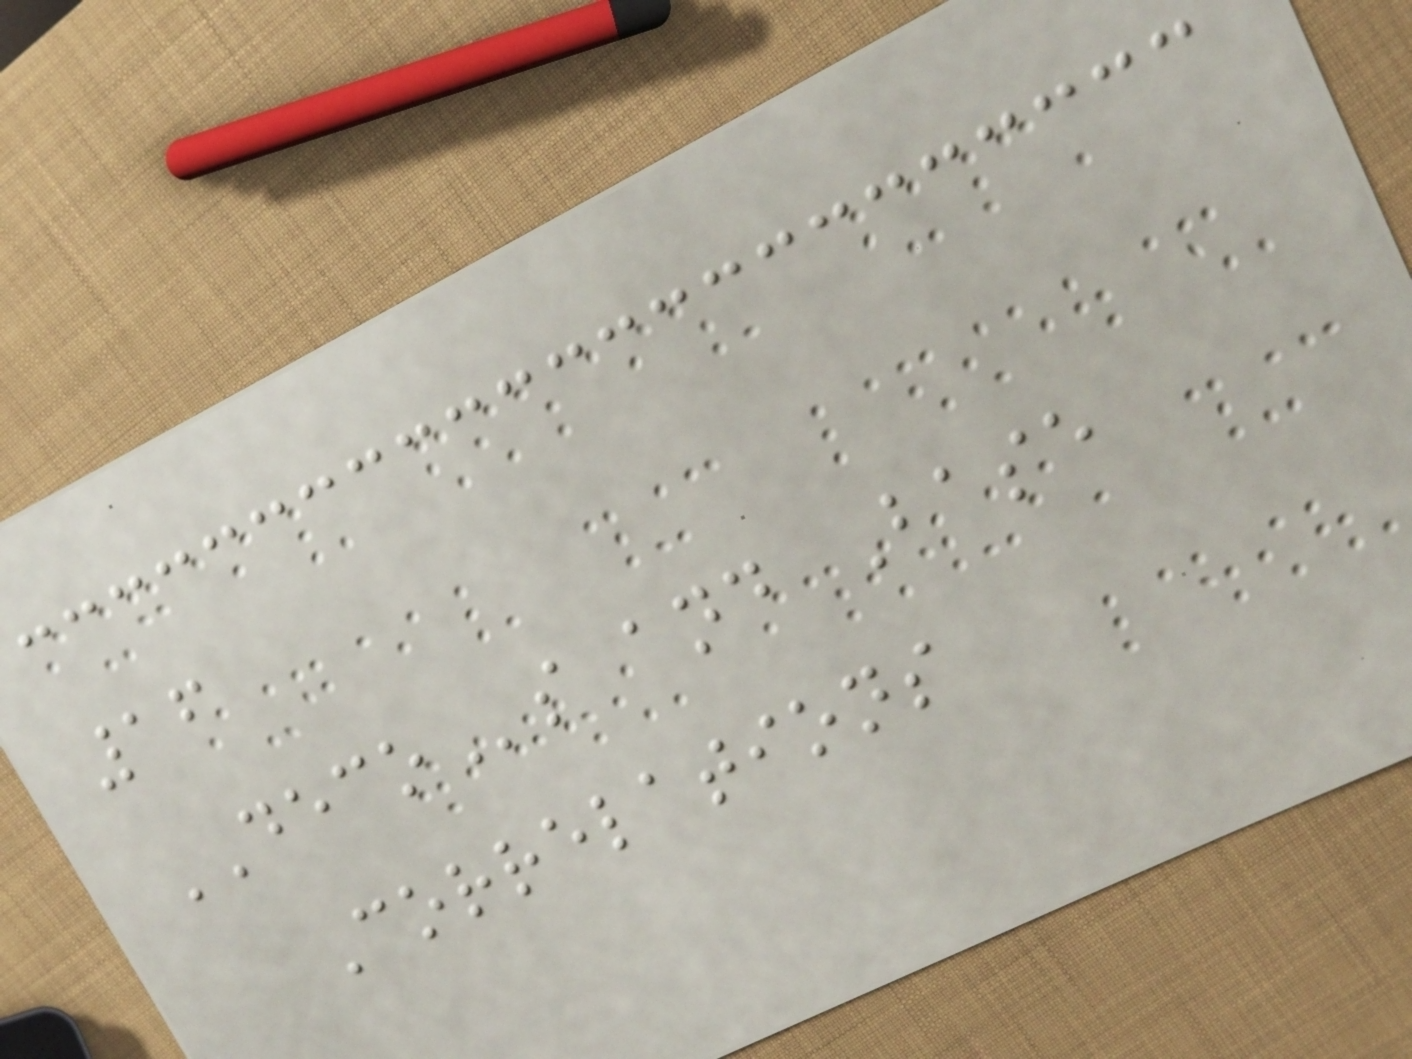16
DECOs and Base
Correlations
